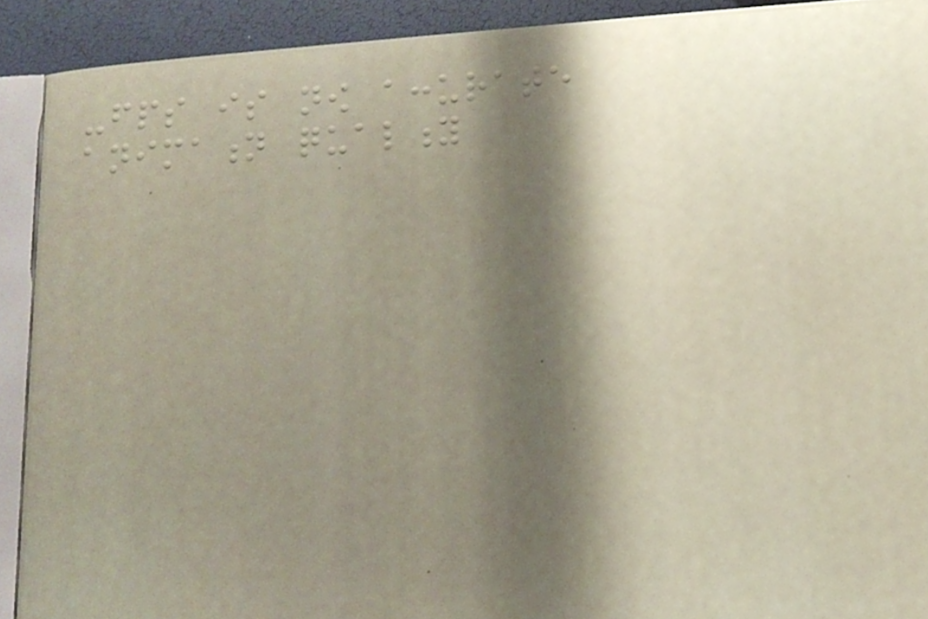-fps is now accurate
animation quality
